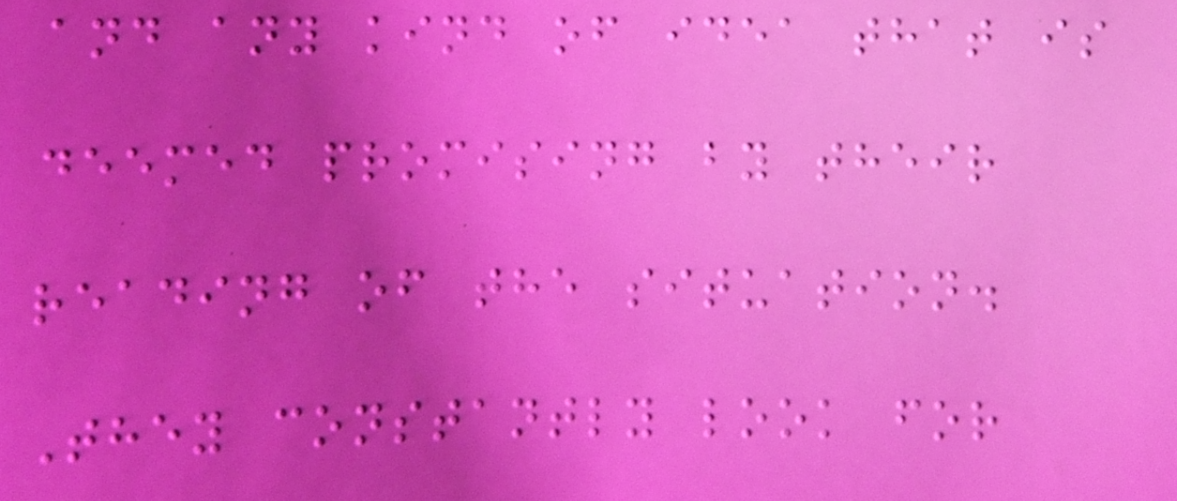and any kind of idea that is
deemed promising by their
reading of the situation.
They constantly look for
